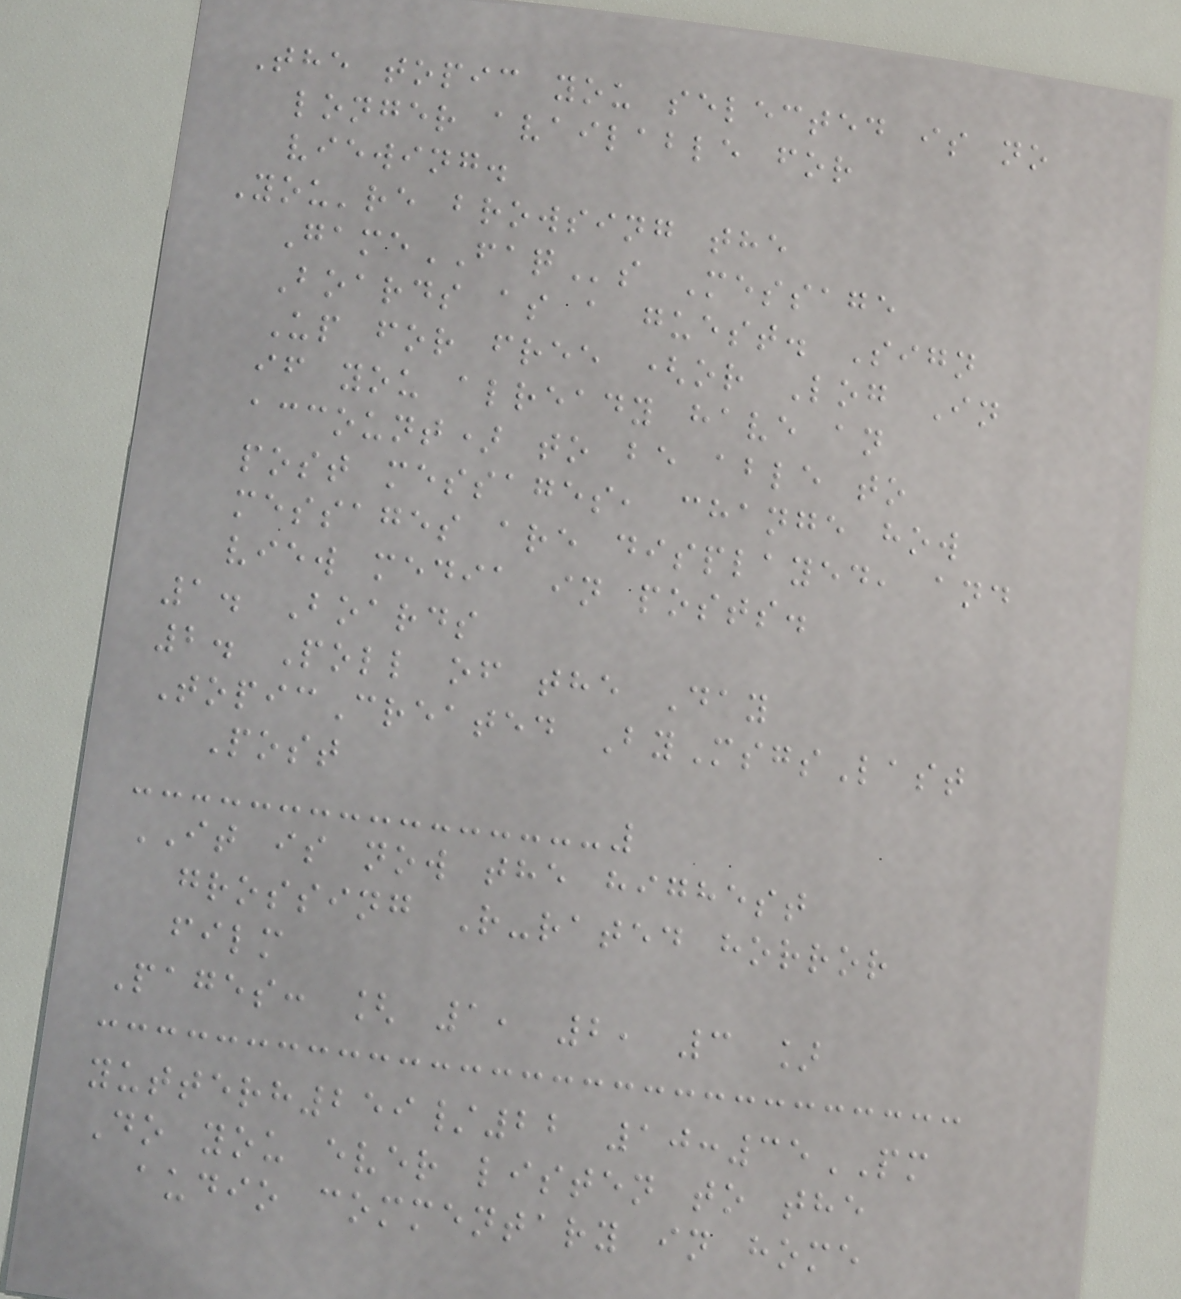The topic you selected is no
longer available for
viewing.
You're browsing the
GameFAQs Message
Boards as a guest. Sign
Up for free (or Log In
if you already have an
account) to be able to
post messages, change how
messages are displayed, and
view media in posts.
1. Boards
2. Poll of the Day
TopicCreated ByMsgsLast
Post
IT is now the highest
grossing R-rated horror
film
Pages: [ 1, 2, 3 ]
yutterh259/22 10:35PM
Do you ever listen to the
audio commentary in home
